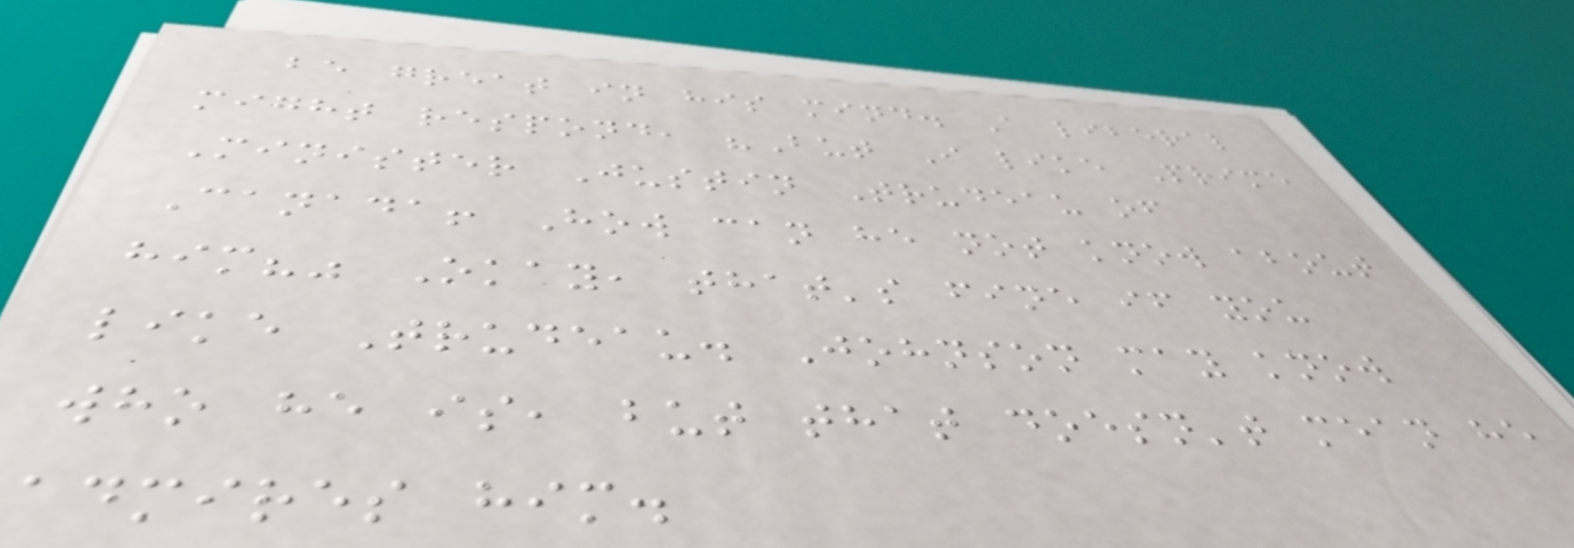be great in his mind. A liberal
might respond, "But I like Prime
Minister Justin Trudeau of
Canada! How can he not know about
him?" Okay, that's fine if you
like Trudeau. Johnson may know
who he is, but that doesn't mean he
admires him.
